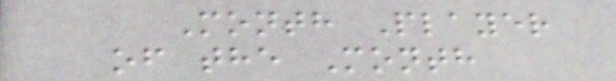Month Player
of the Month
